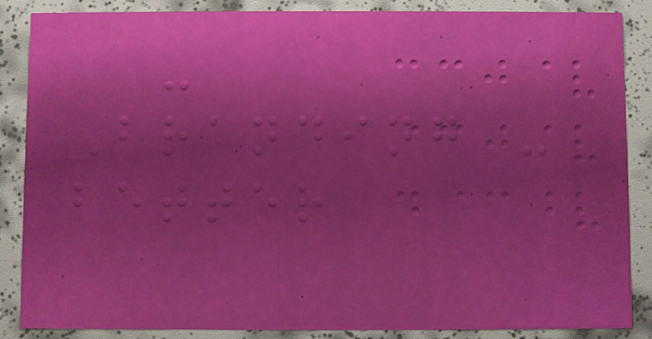-
Branding -
better
